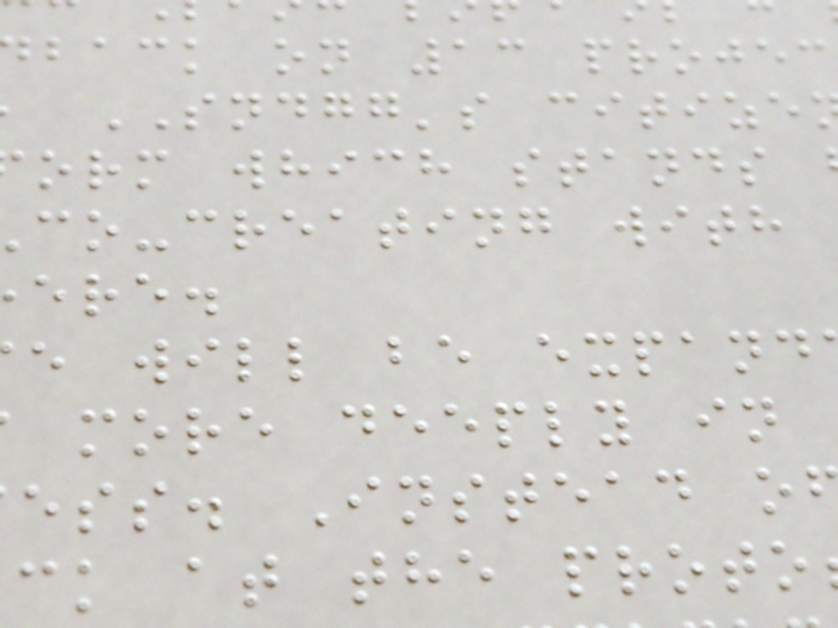back on 13 projec
SNDGG's citize
orm which stands
co-creating with
e will be expand
more deeply in
ess. Instead o
ck at the proto
